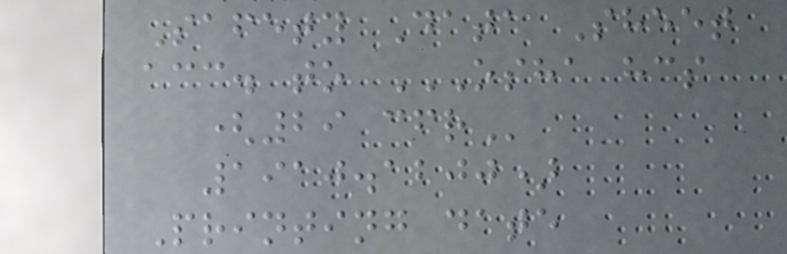Safety Data Sheet
acc. to OSHA HCS
(29 CFR
1910.1200)
Printing date
